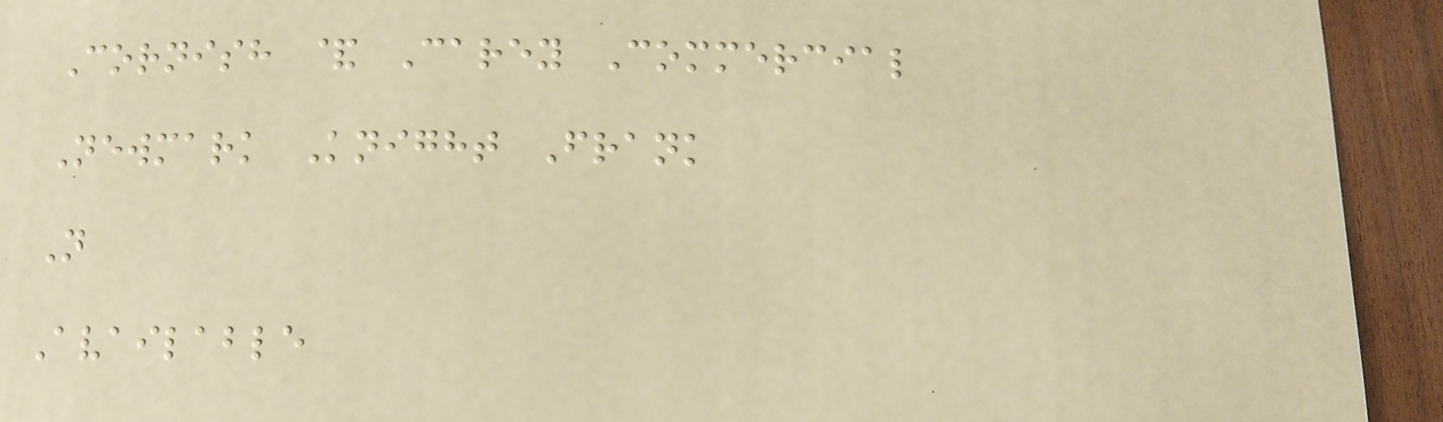Cornish & Carey Commercial
Newmark Knight Frank
N
Available
